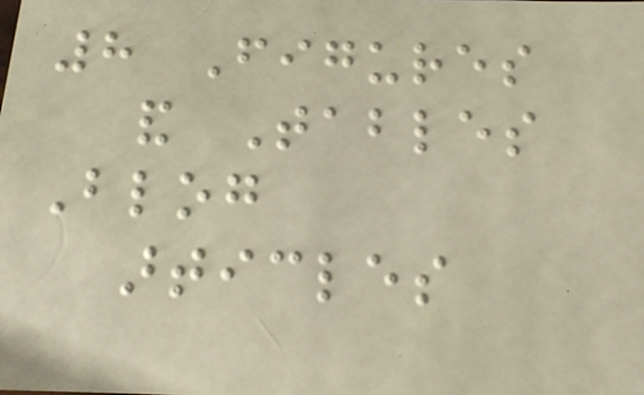8 Figures
and Tables
Blog
articles
